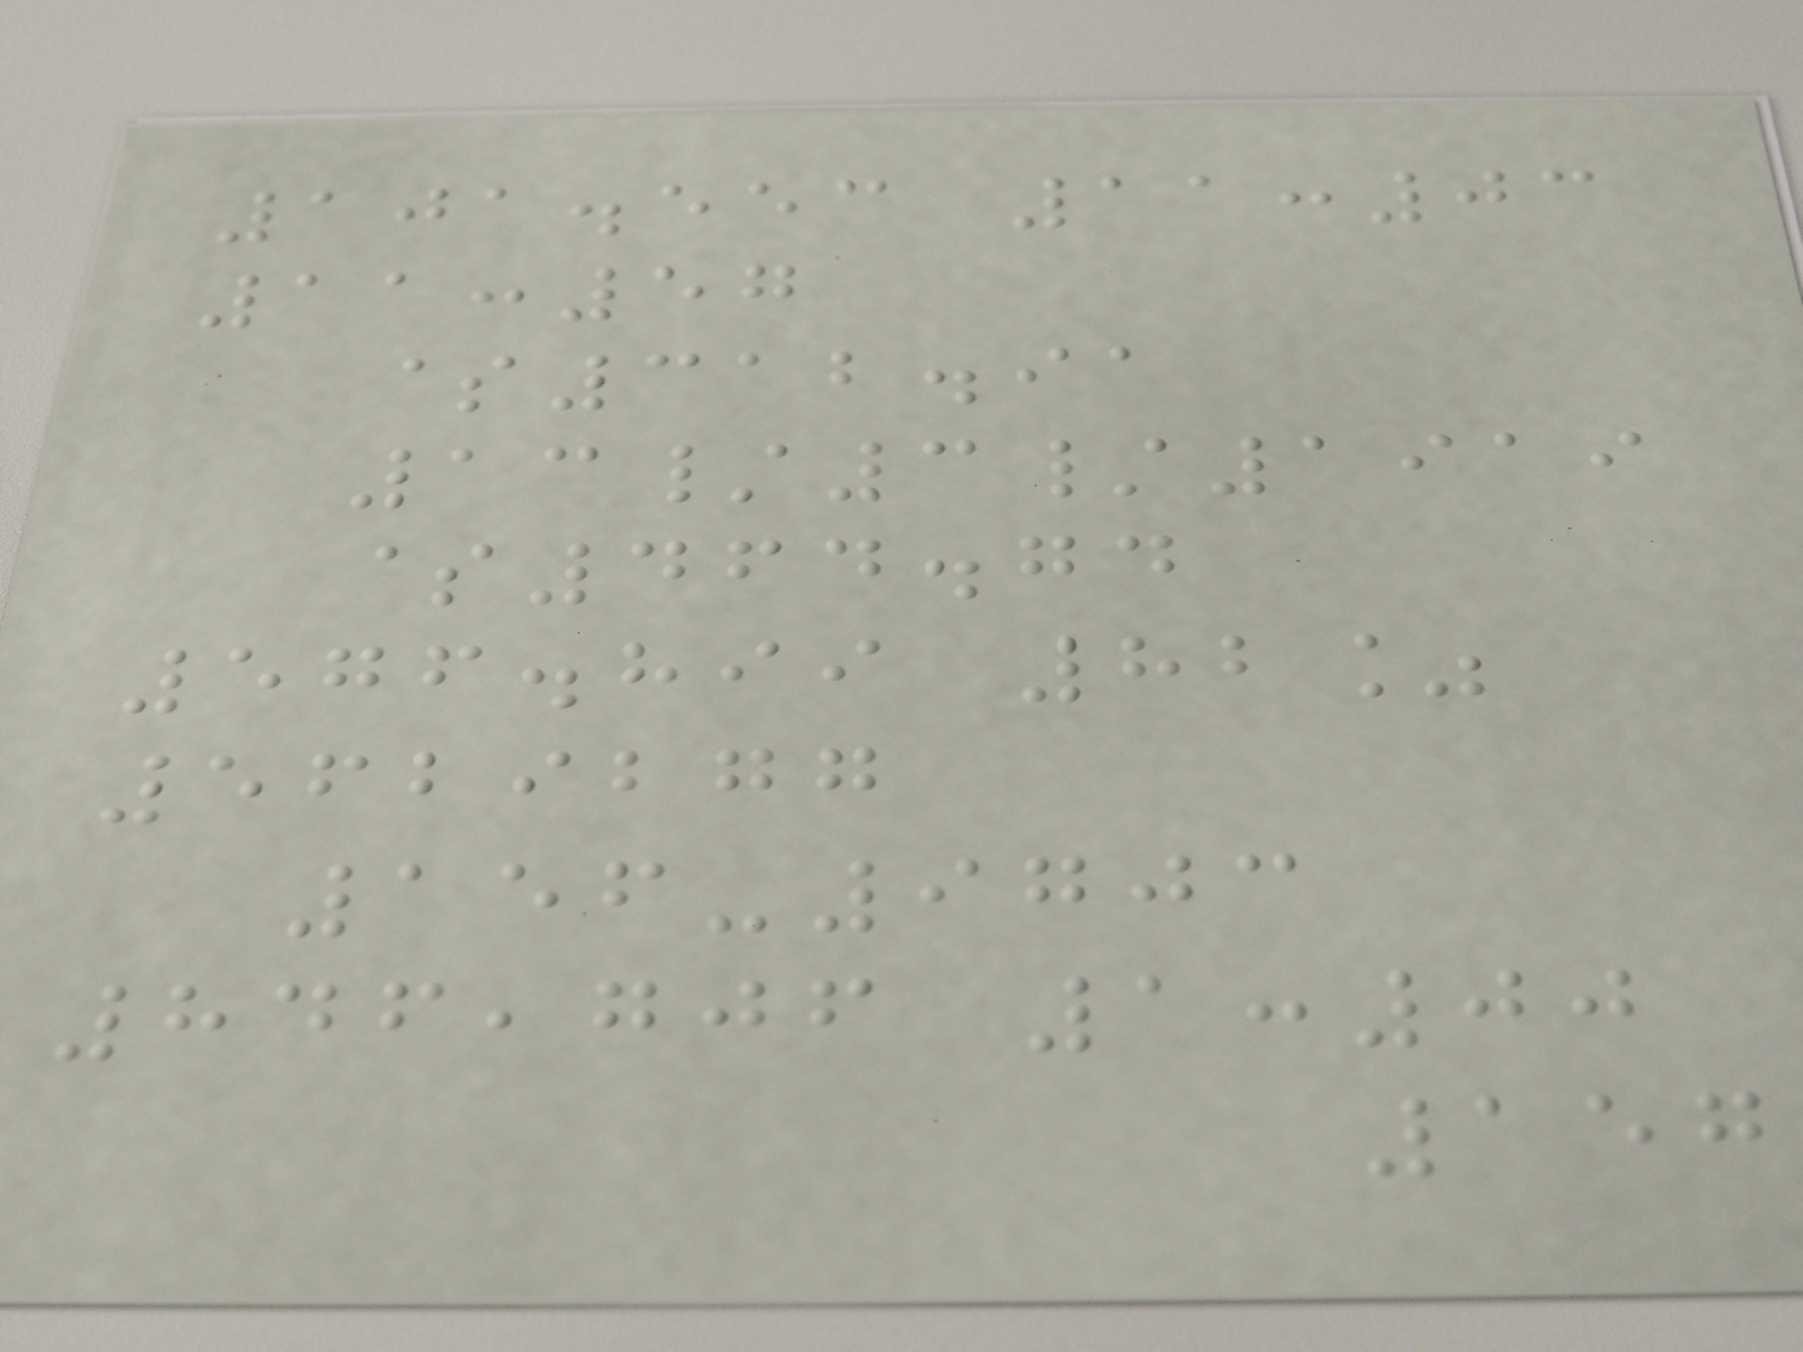101.553 11:03
11:57
$312.91
13/3/1919
$464.74
576.899 82%
5629277
156-9703
846,706 1:00
157
